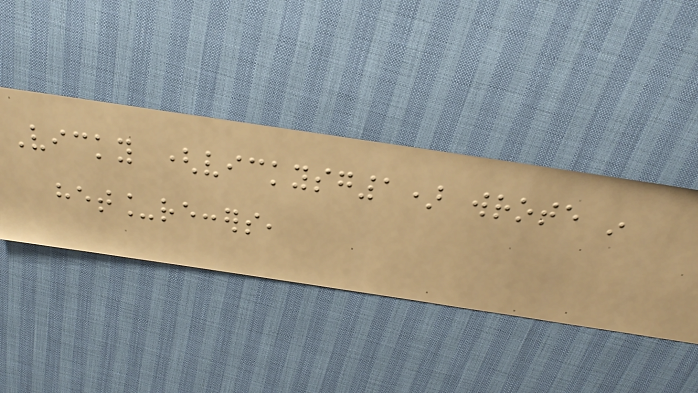Vicky (vickysg1) wrote in
het_reccers,
